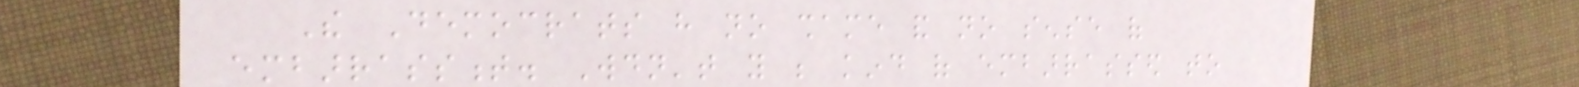The Democrats have no shame and no sense of
embarrassment. Wouldn't you be kind of embarrassed to
